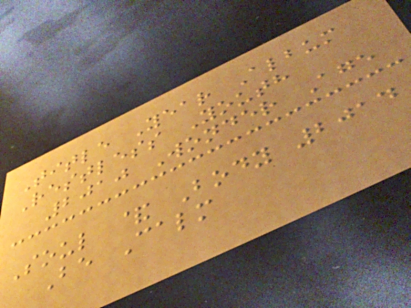Title Year Album
Restless Youth
2010 Wonder Age
Soul & Body 2014
Be Calm
